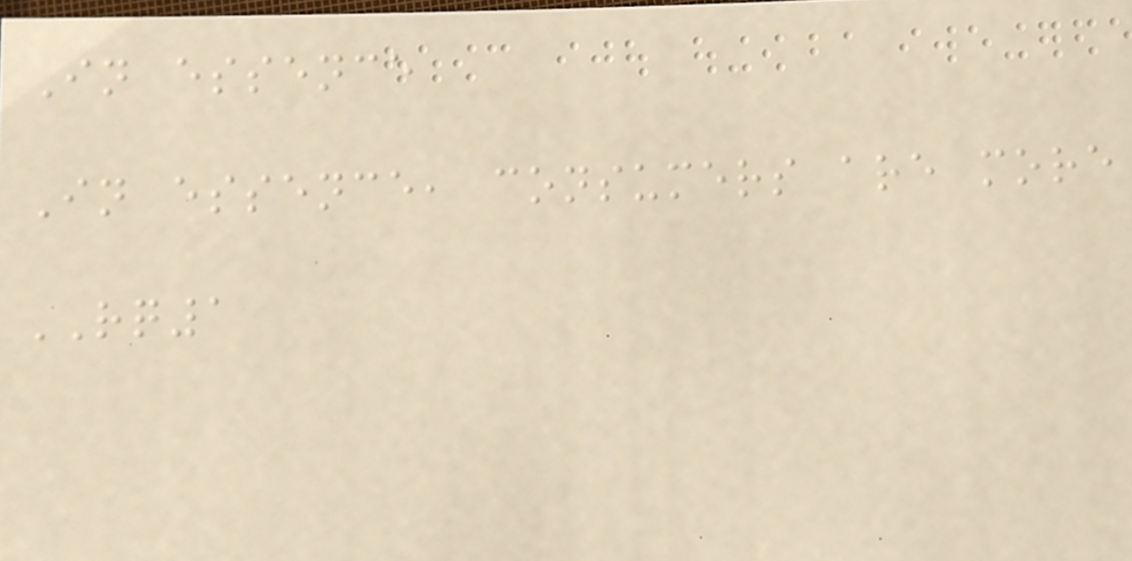In essence
In essence, consumers are more
RQ1
